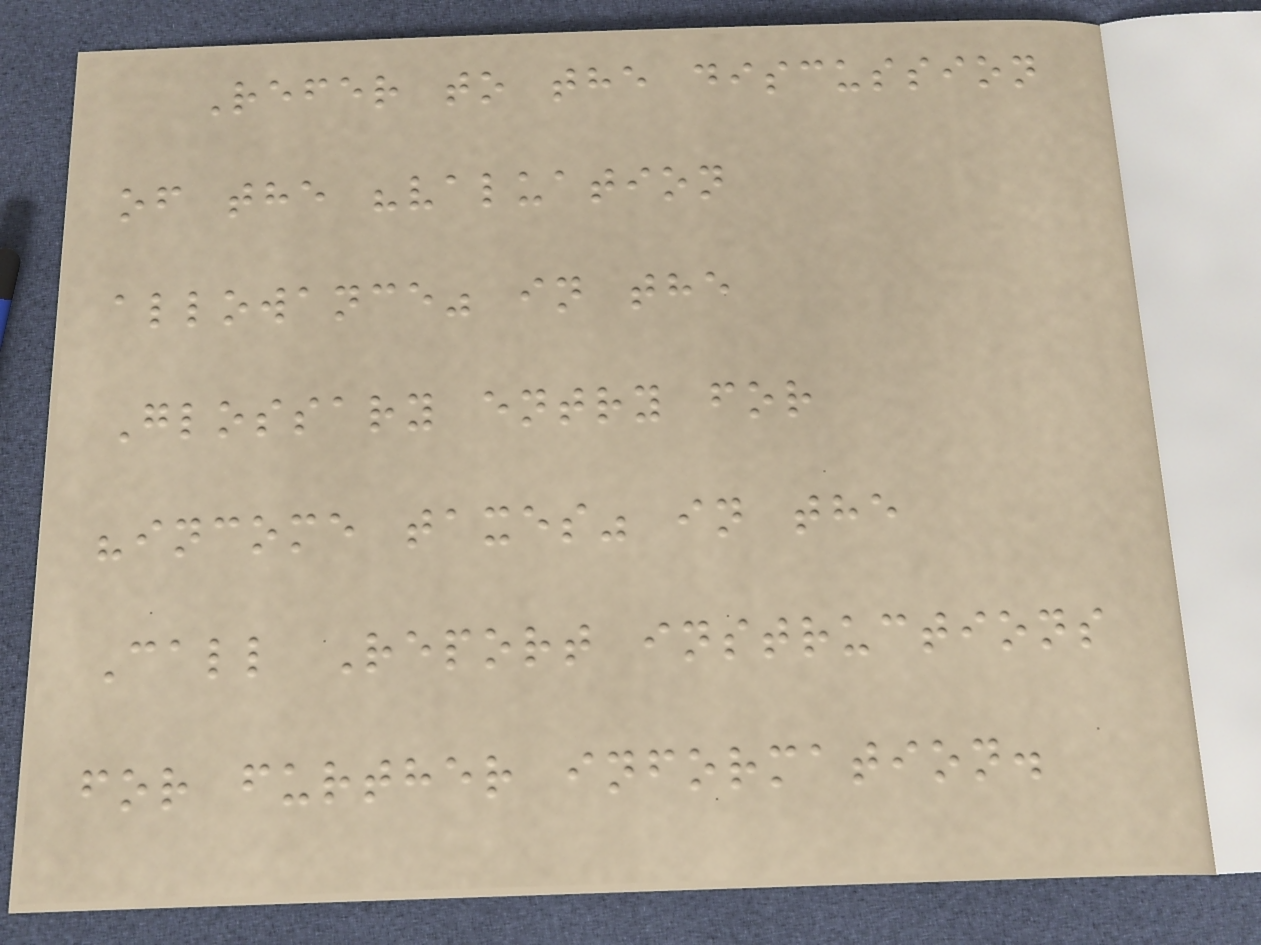Refer to the discussion
of the "valuation
allowance" in the
Glossary entry for
"income taxes" in the
Call Report instructions
for further information.
